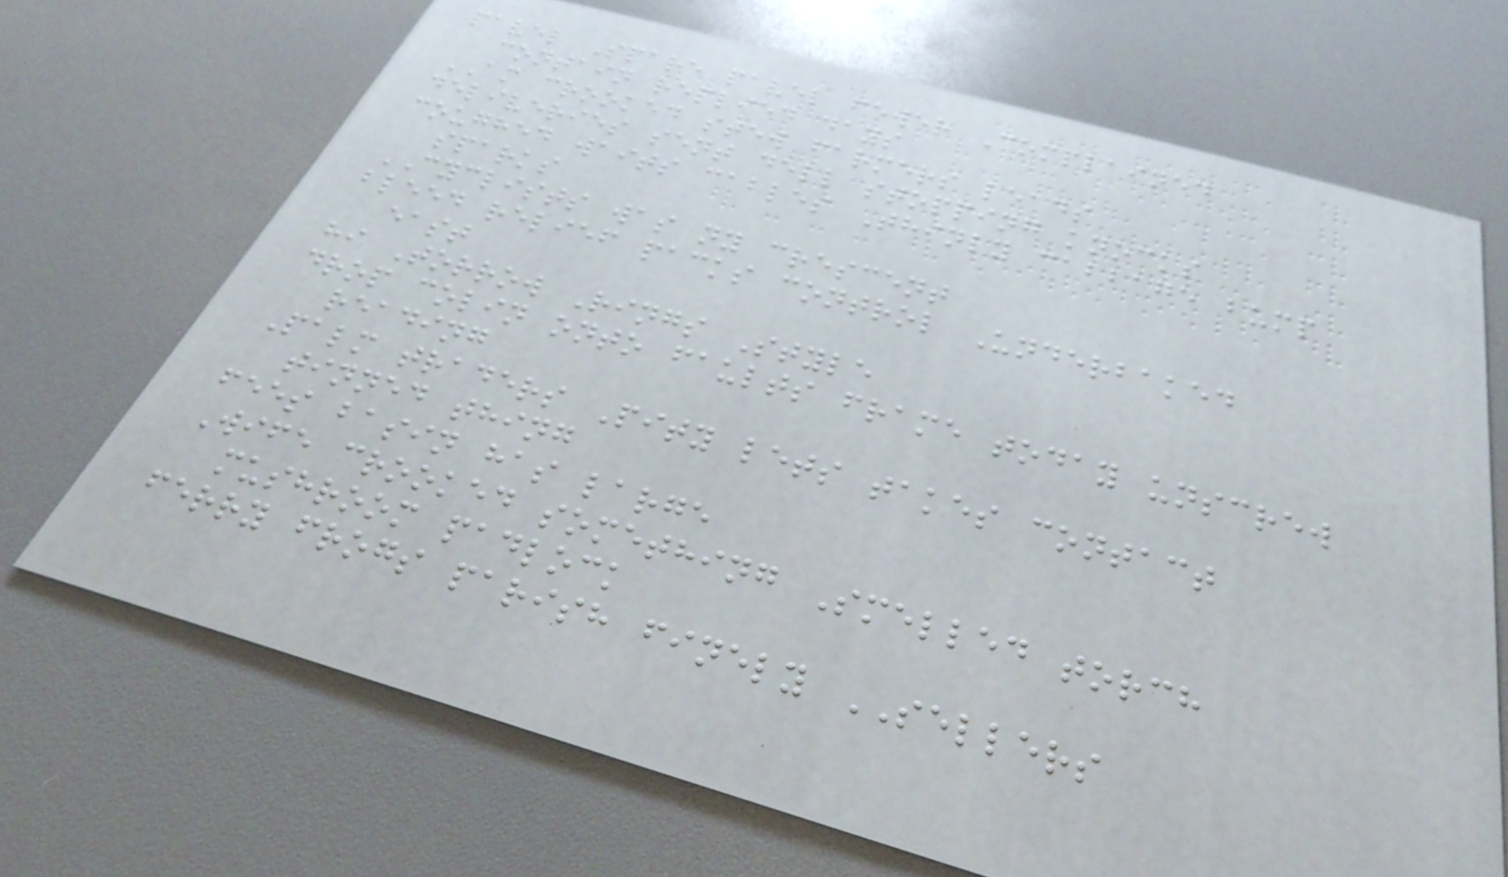pavel Spare pavel fewer Complained
contain replied days
AM crooked stew farmers leads
deliveries sent dell stopping knocks
coughed waits cables Thinly cabbage bump
sparks
CYCLISTS was ny crescent
bleed relief packs control Underbaked
east
hi Torrow Rings Style
drop colin onto faults frame today unscrew
reading
Palm traders Pity lets takes contact
tinned thing
fees basin has large
Wife crooked something Smelled torch
mushroom padlock
ferry frogs parish finely SELLERS
